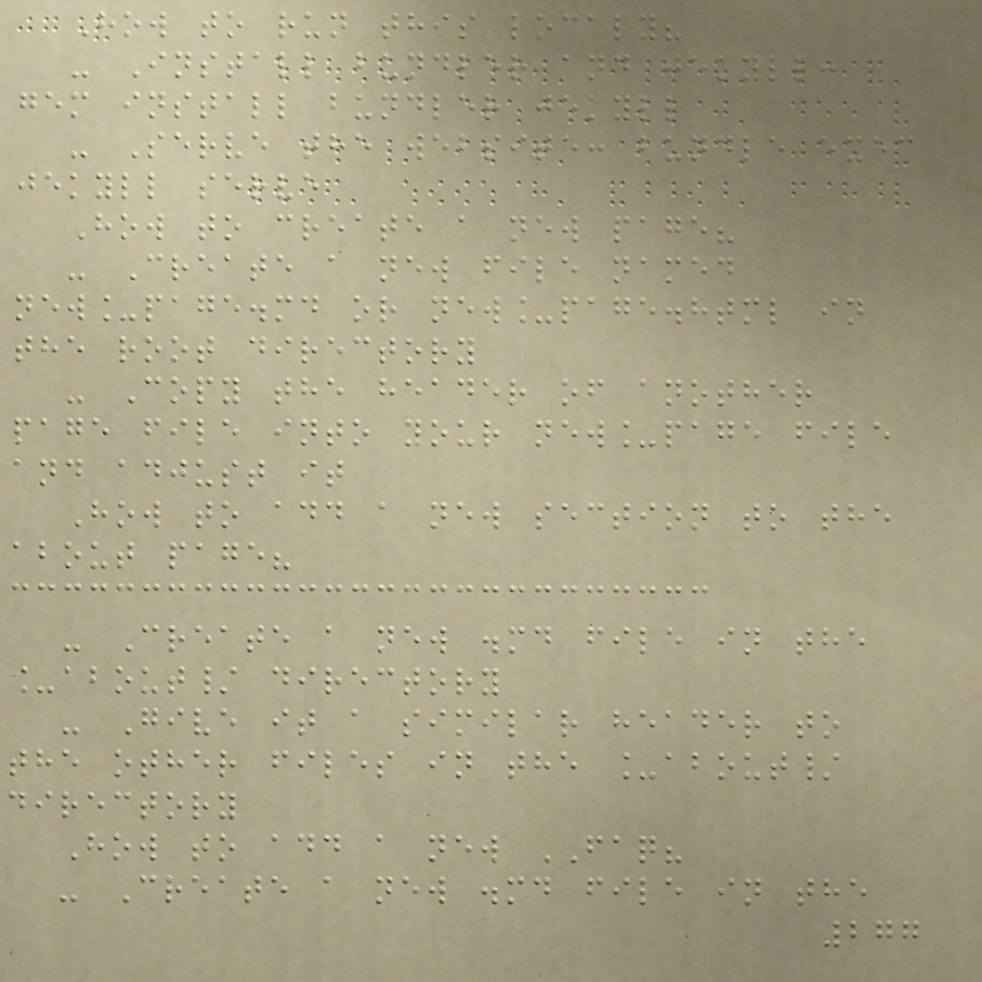How to run this localy?
- Install bundler and jekyll:
gem install bundler jekyll
- Serve the website: bundle exec
jekyll serve
How to create a new page?
- Create a new file named
new_page.md or new_page.html in
the root directory
- Copy the header of another
page file into your new_page file
and adjust it
How to add a new section to the
about page?
- Create a new .md file in the
_about/ directory
- Give it a similar header to
the other files in the _about/
directory
How to add a new FAQ?
- Create a new .md file in the
277
